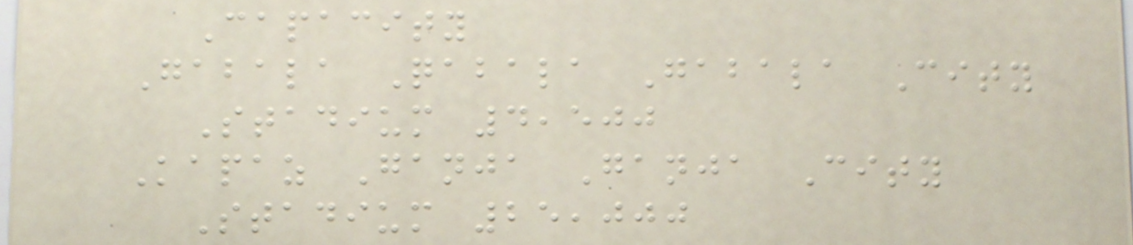Capacity
Gabala Qabala Gabala City
Stadium 4,500
Kapaz Ganja Ganja City
Stadium 25,000
